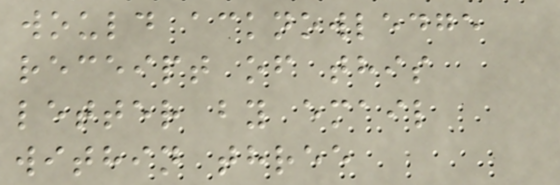would acknowledge
receipt of this
letter by email
within three
